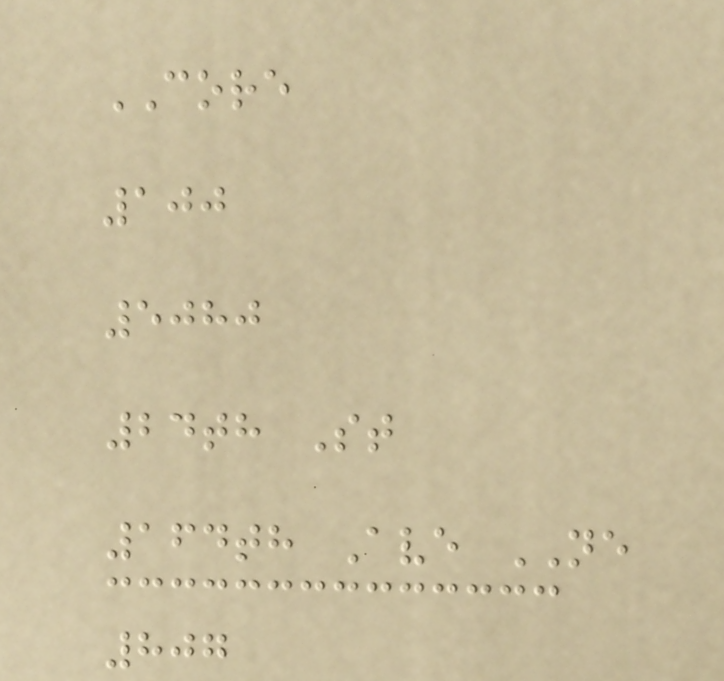CORE
100
5080
24th St
164th Ave NE
807
